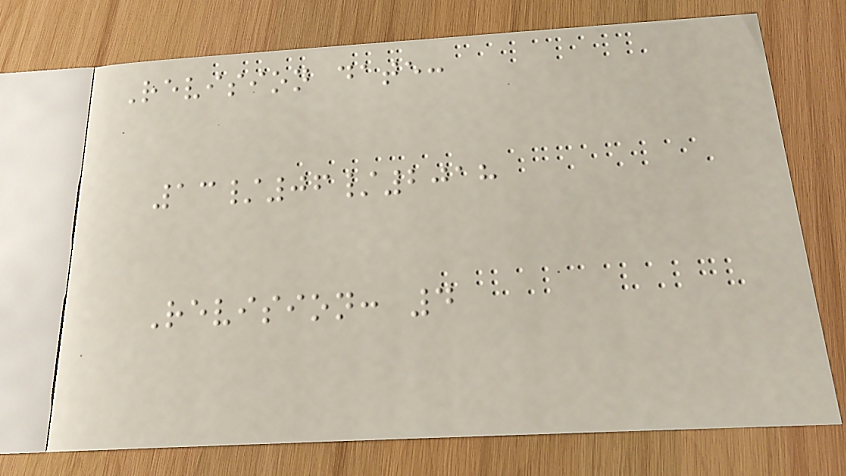Revision date:
13/06/2018
Revision: 4
